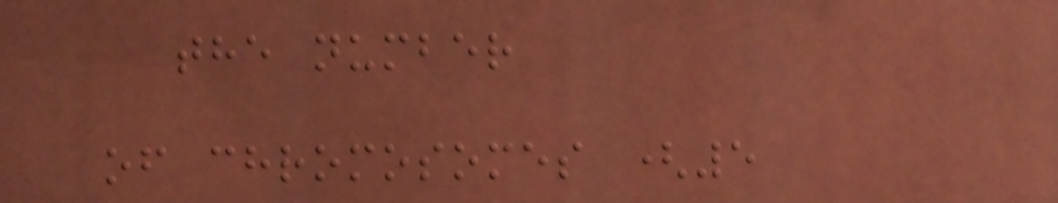the number
of chromosomes (5
